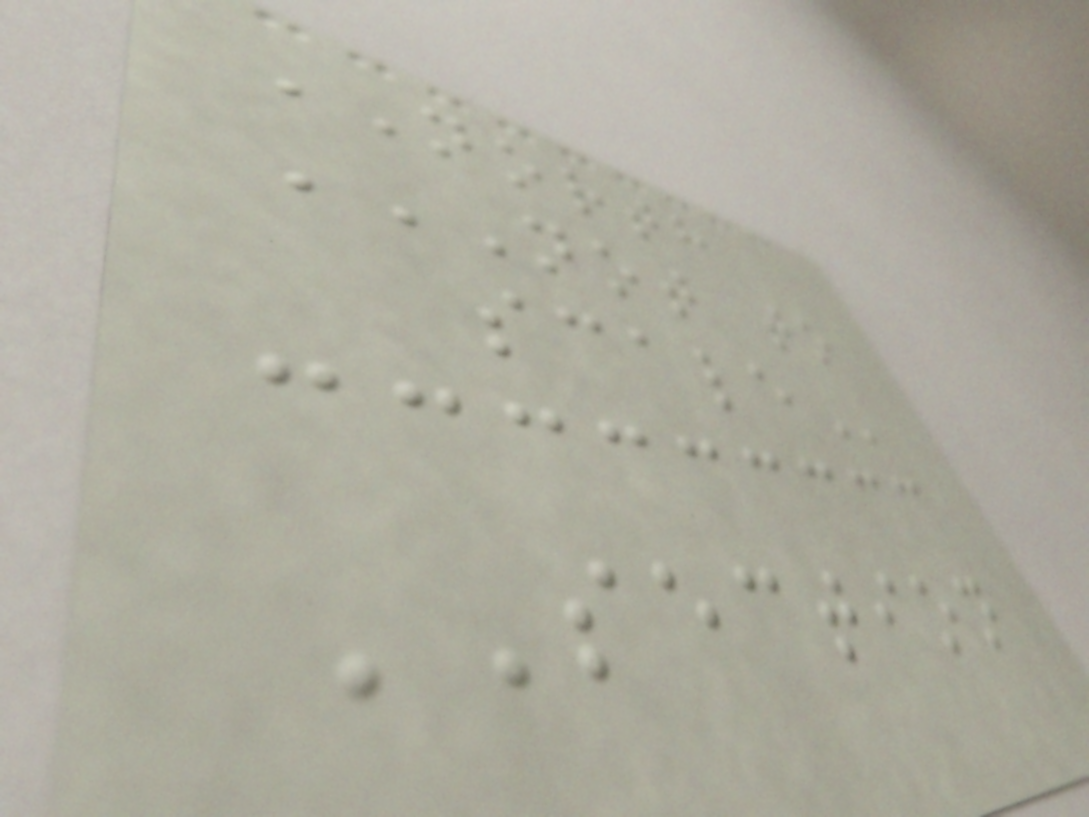NORTH
NOT TO
SCALE
SECTION
